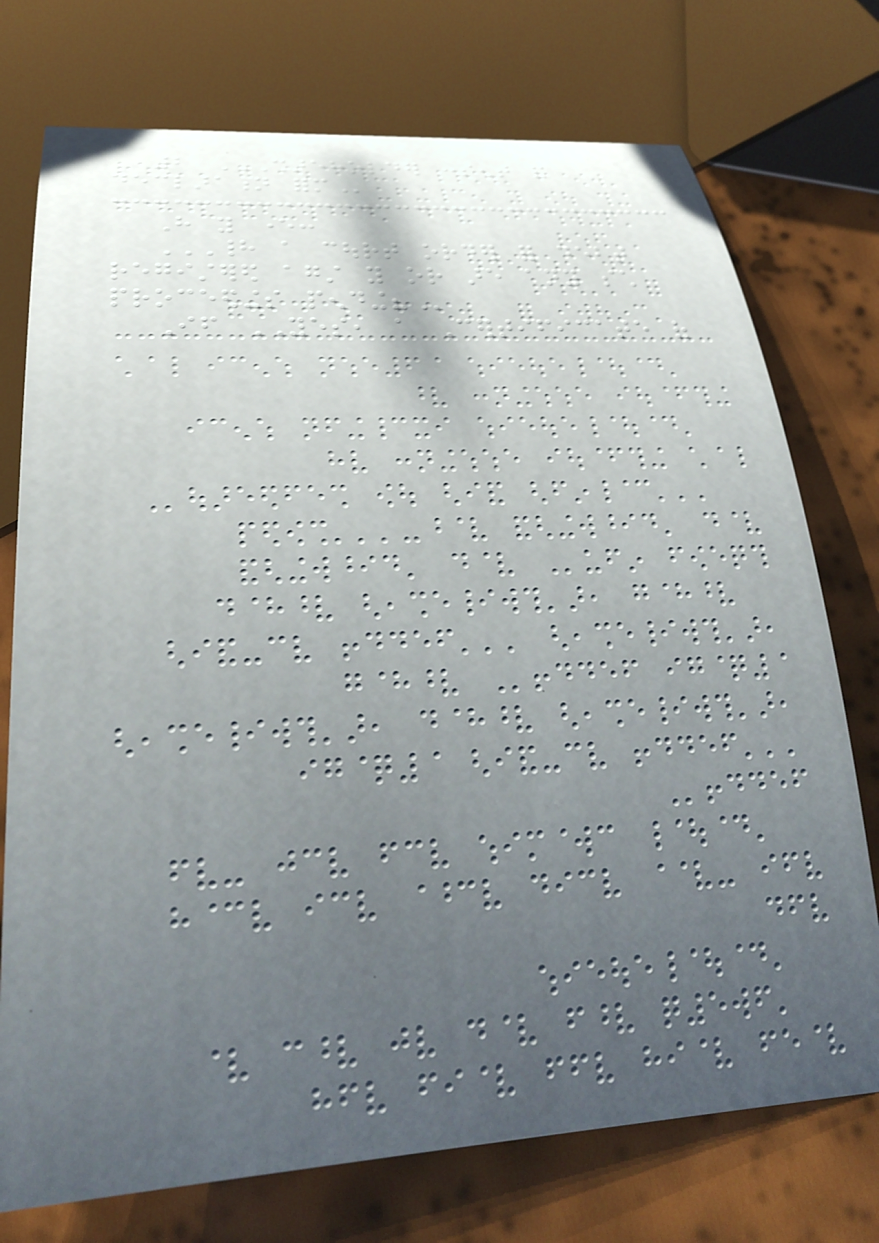2 SHAREHOLDER CONSENT AND
DECLARATION FORM
Have you ever:
HAD A COURT ORDER FOR DEBT
REGISTERED AGAINST YOU OR ARE ANY SUCH
PROCEEDINGS PENDING?
If YES, a Certificate of
